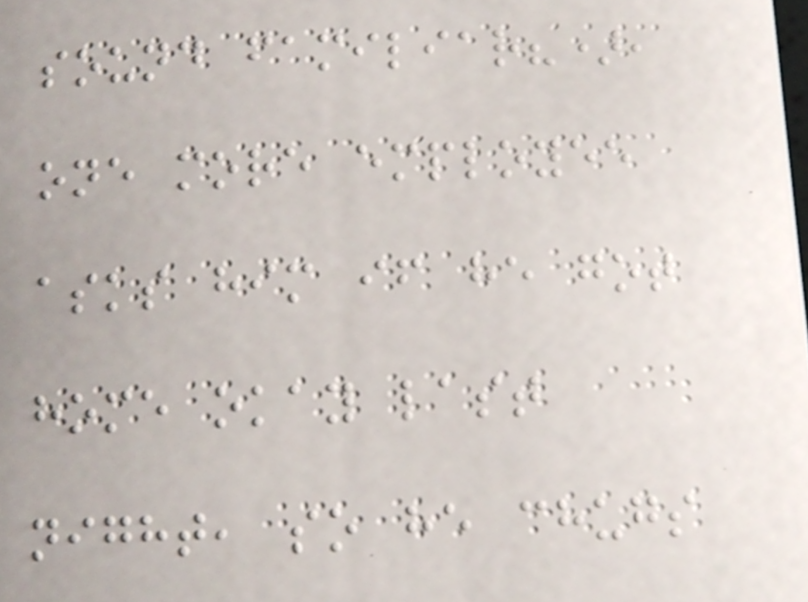sound familiar?),
one more employee
asks him if he got
home okay last
night, so he chugs
